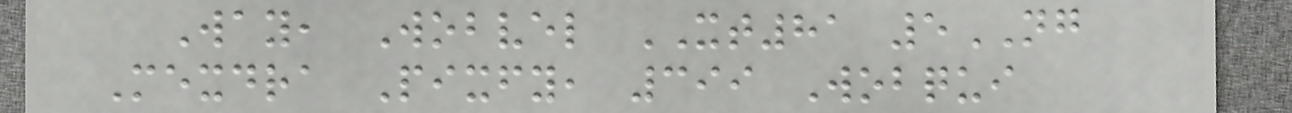Way, Wobvel XT81 5NG
Mexdra Pixfy, 399 Wobqui
